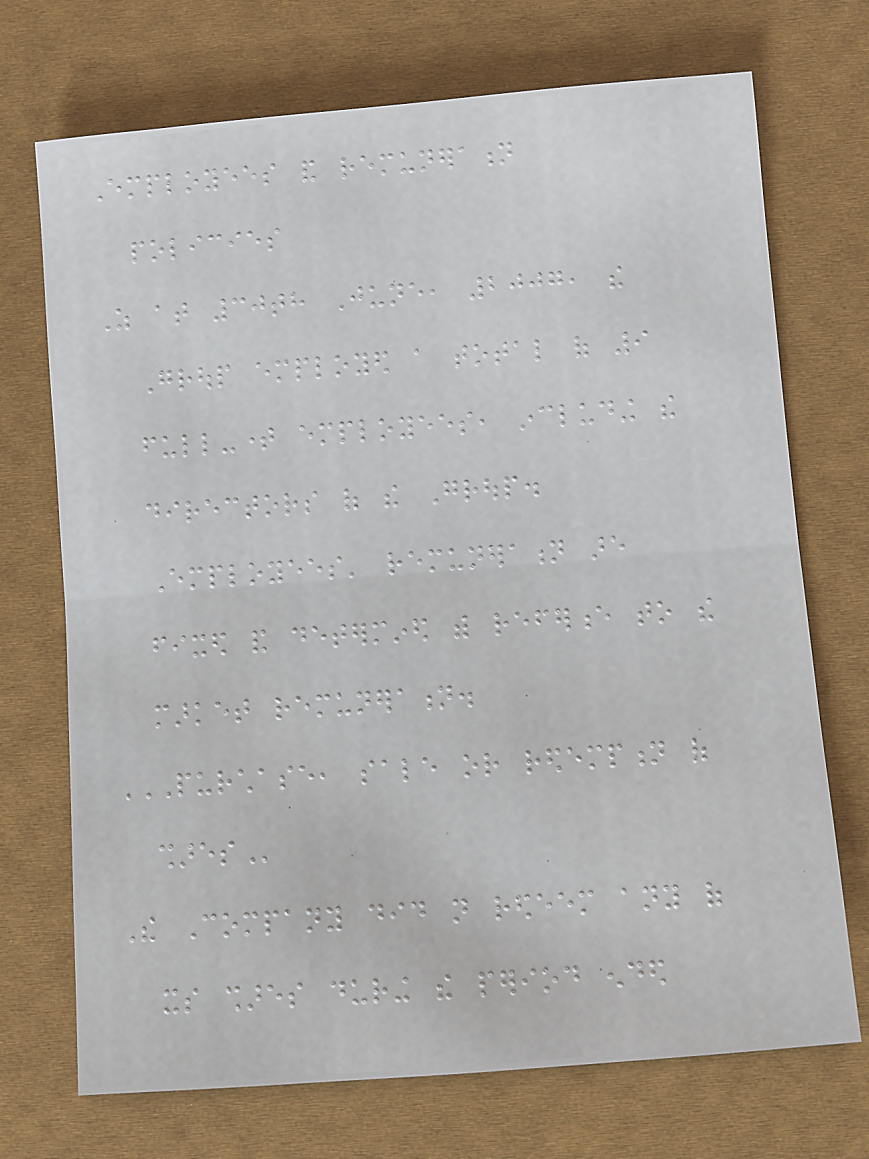Employees and remuneration
policies
As at 30th June, 2007, the
Group employed a total of 9
full-time employees, including the
directors of the Group.
Employees' remuneration are
fixed and determined with reference to the
market remuneration.
PURCHASE, SALE OR REDEMPTION OF
SHARES
The Company did not redeem any of
its shares during the period ended
